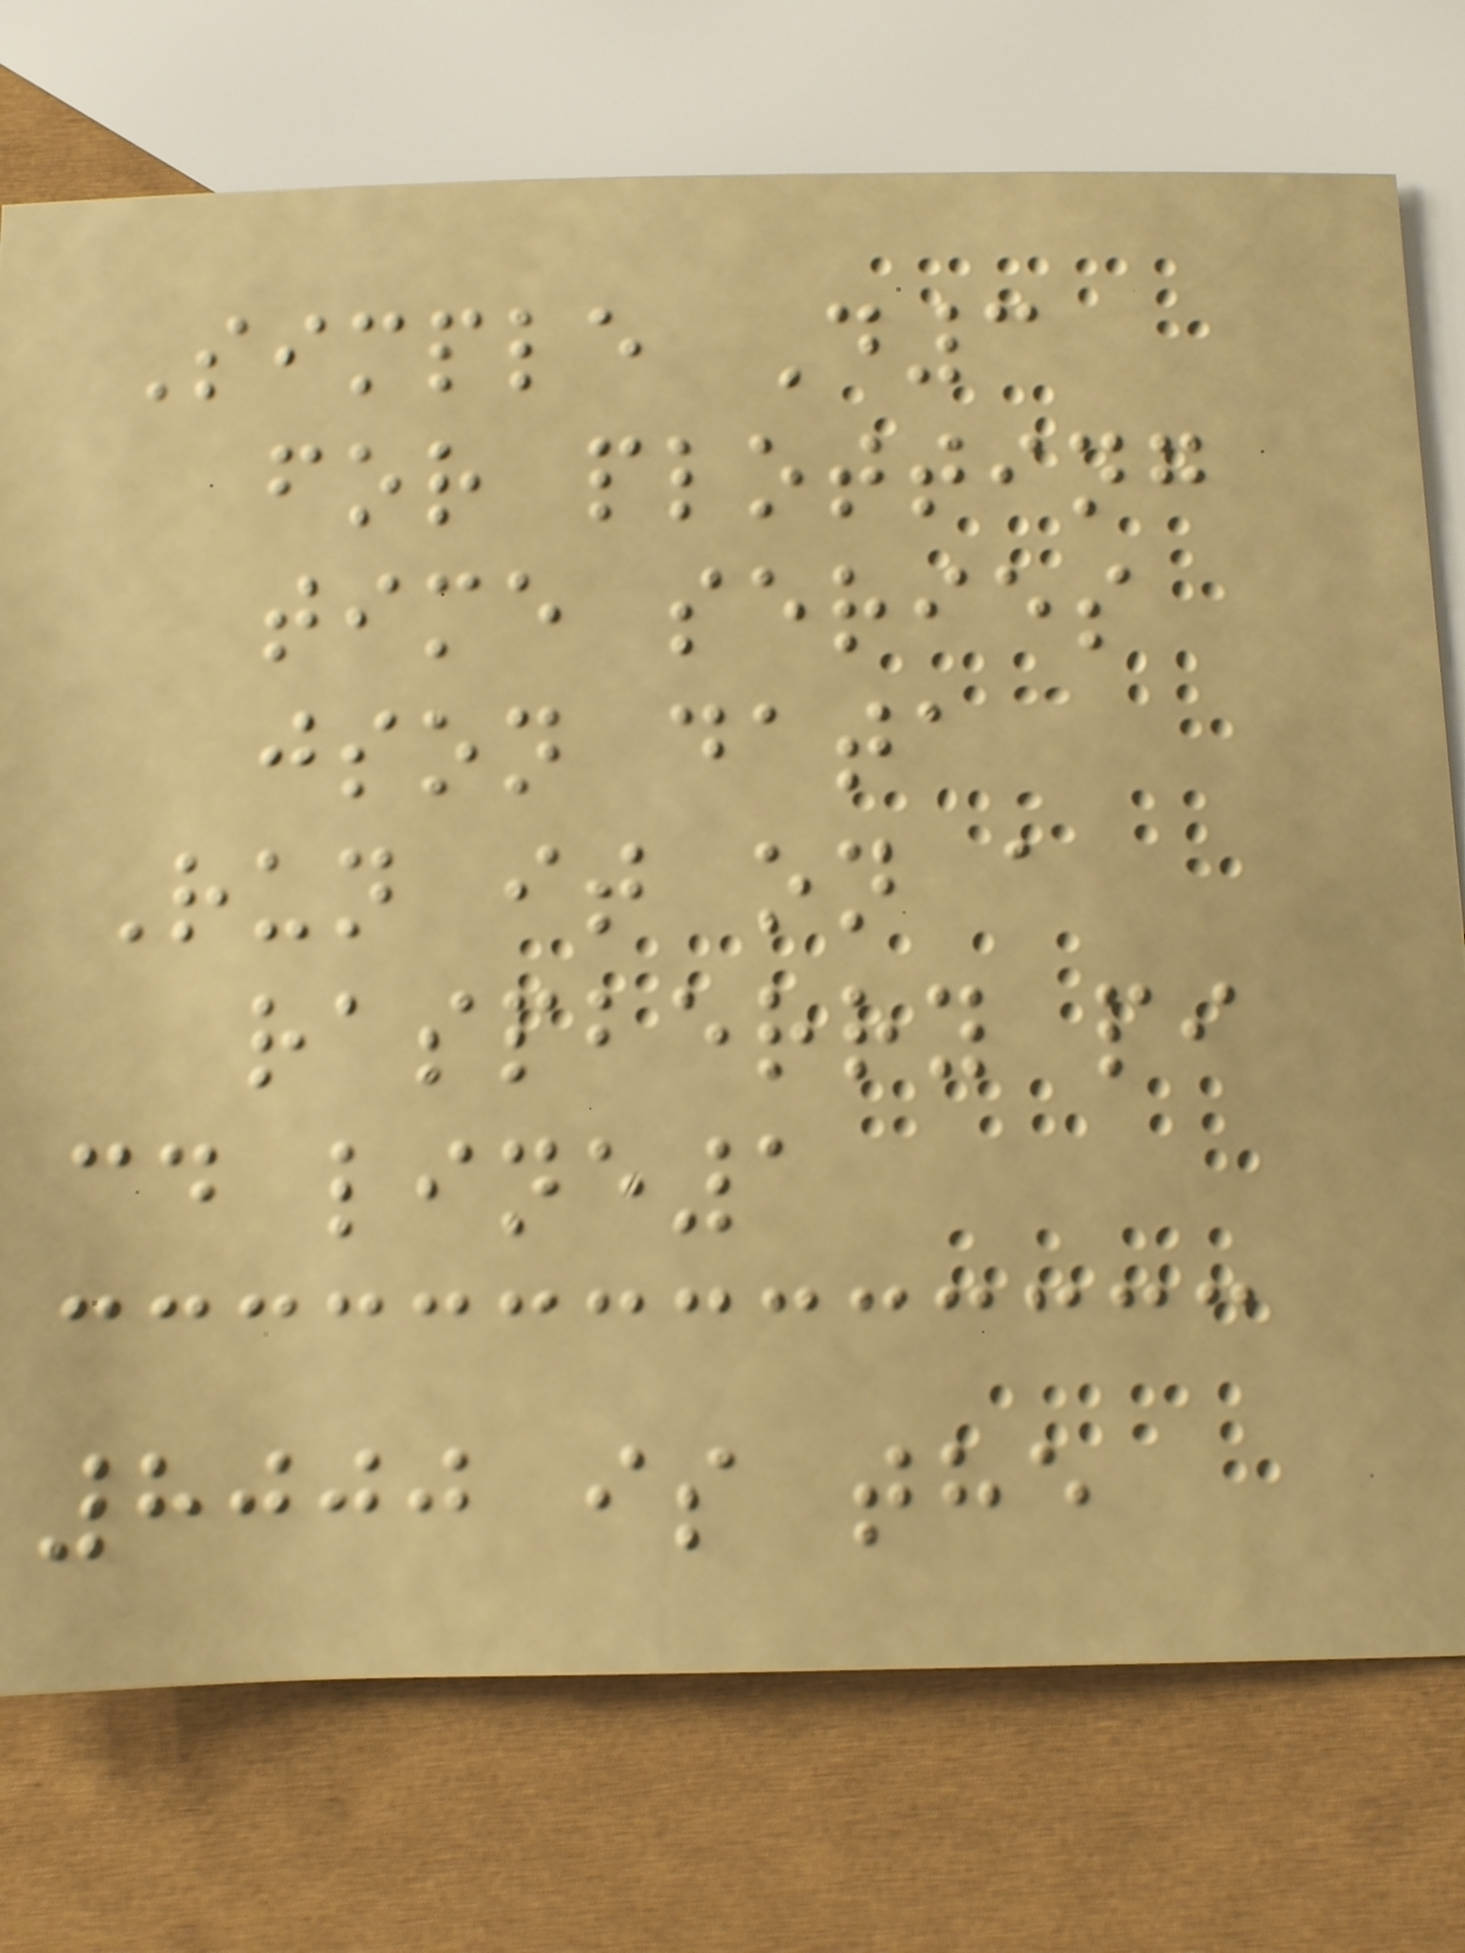Simple D3
for plotting
time series
json data
Run it on a
raspberry pi
cd line1
8000 is the
